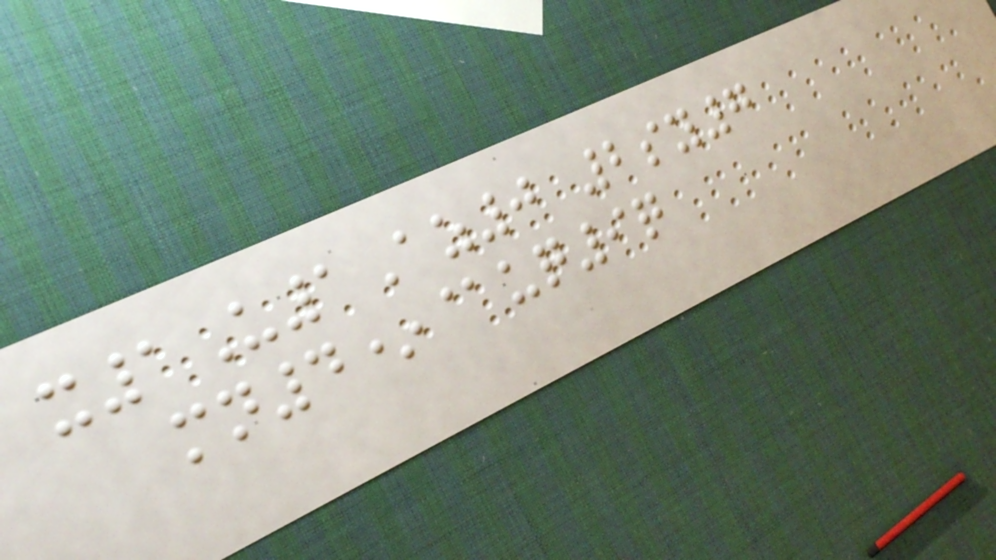x1U1Az0 2sy7
mn4*@uq9q
